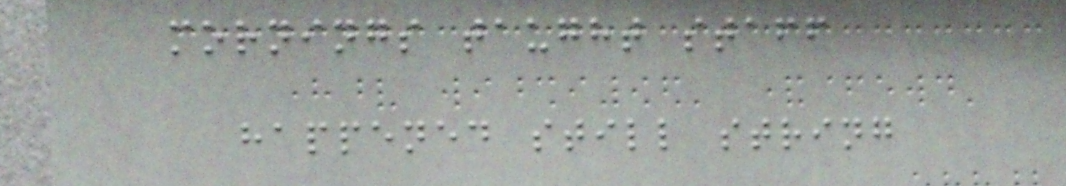mornings taught staff
happened still string
